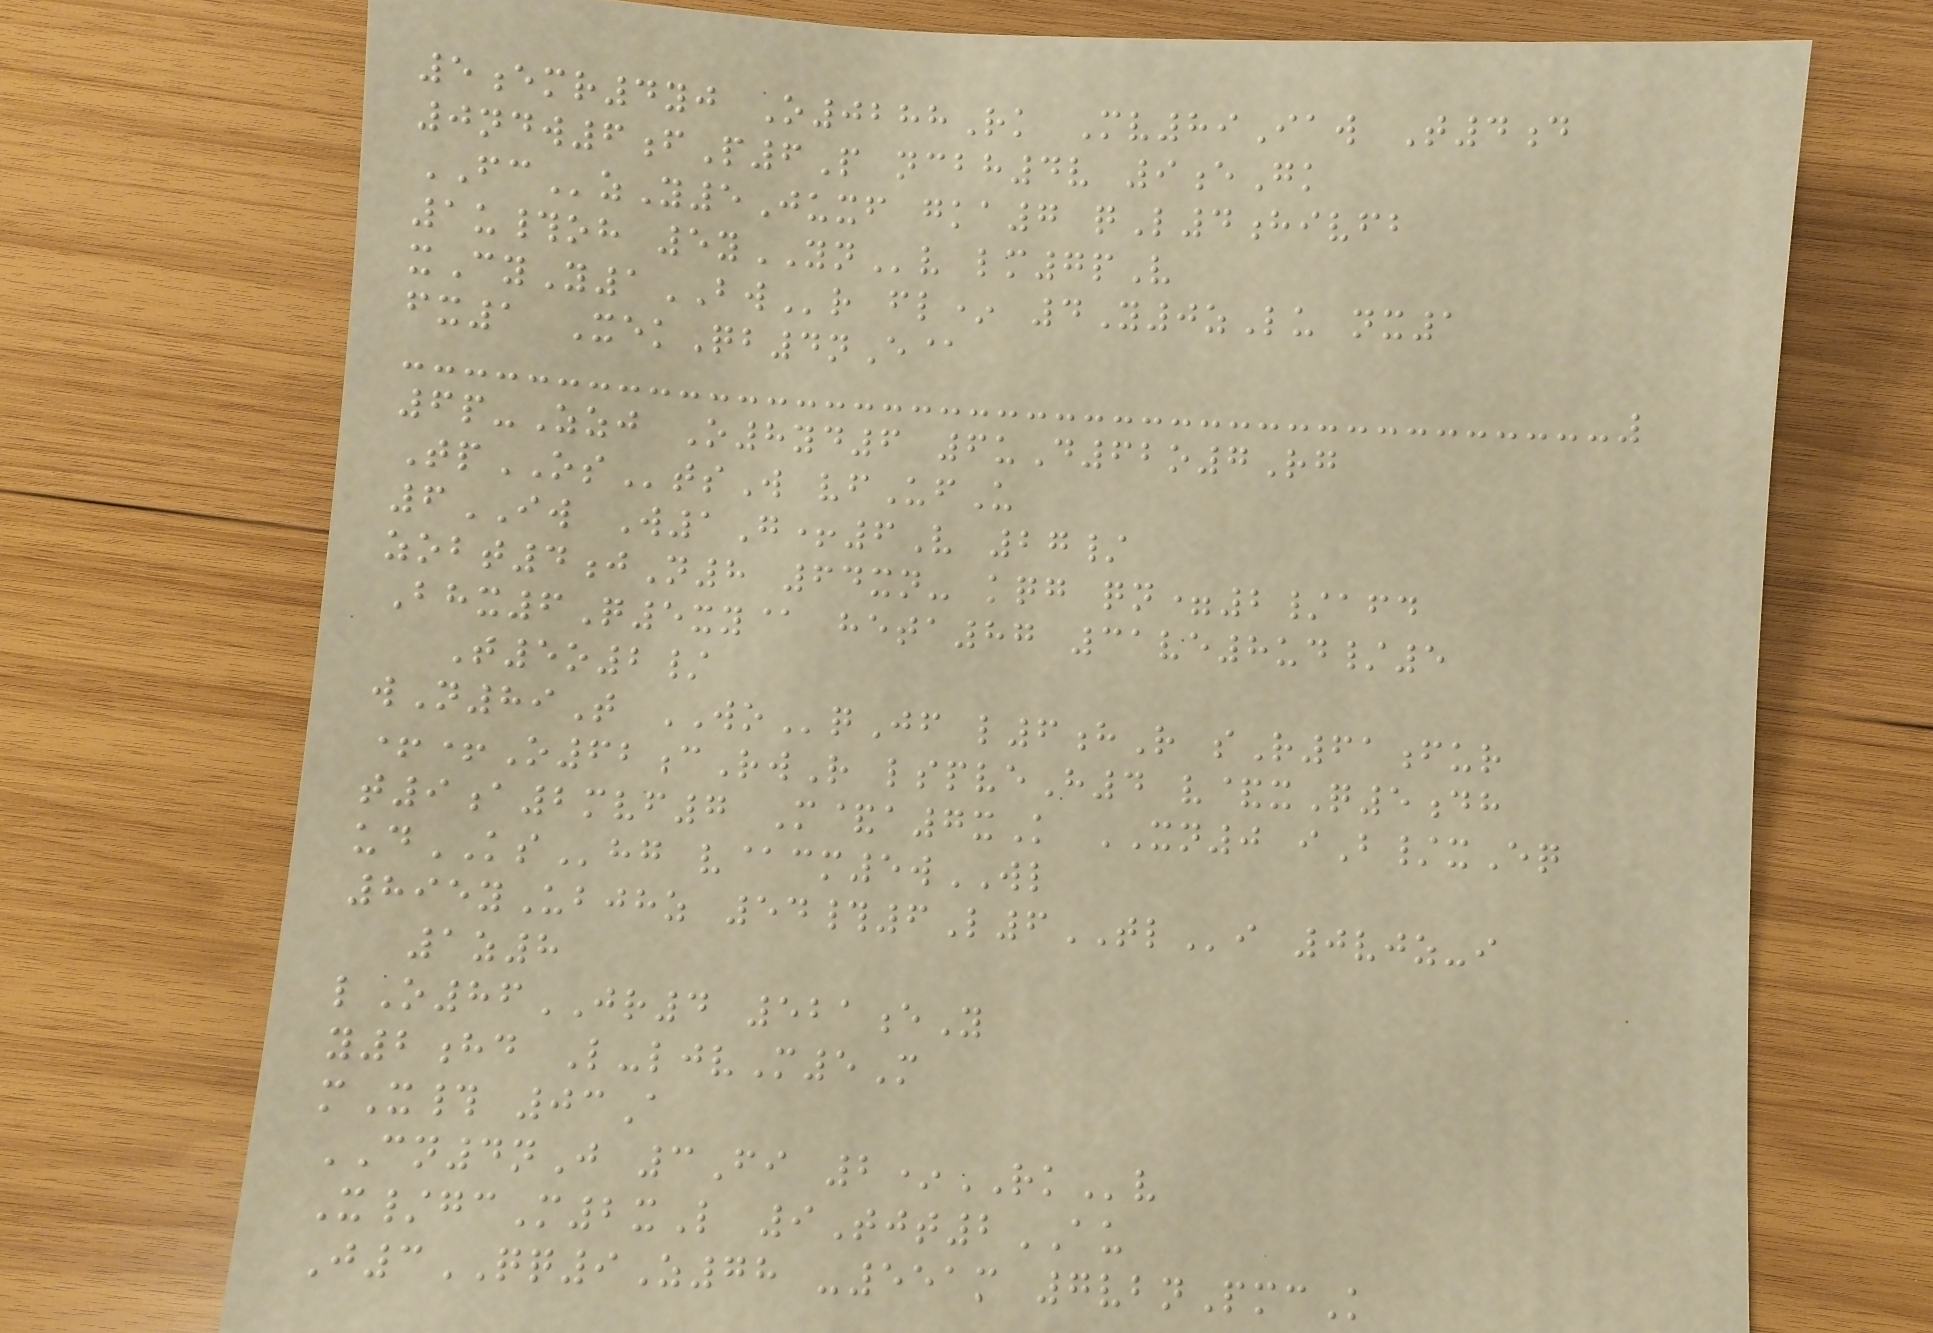5emr4yj O0288Rk Mv89Iaw T4d
0ndw6fP6P ncbh4v 9eGk
FCzY5Juxf gka7 qL4hivfb
1u#oh 5yYNv lm7pV
xCyY1BWr fl* 4Y0zLu nx1
fx1 XekQb4nE@
6p-Zzj O8yd6 6uD62o7Rg
TpOStsW vfUfU
6IW W1G+6V 27/
zobt4jN8 64xn- kqg qn=2/afd
Bhx6Q5xy@ heta87 31ve8ud/5
T5o2/
wN89T WOqJf l6hR sR61fur
++O62cRwR lspveH4 v&xQ5dh
t9a2mvf7 M&a7xK XN0 iB/xEq
udKShg v@cm5wWL
895yUbjhz 54#6L6TLi 0vjz-i
1z8
lO86JR4 521eY
y2hd L-ljvM5M
mX# 03A
CN4nJ 3Fi 2*RKv
X/gcM2xL 9Tjt2AU
J3QQ9Z78 -551m 7vbnPmcK
